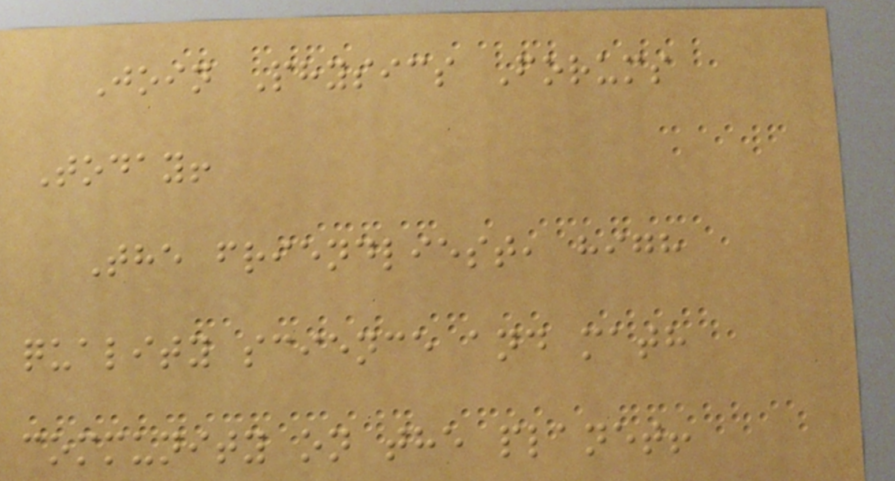Join Physics Forums
Today!
The friendliest, high
quality science and math
community on the planet!
